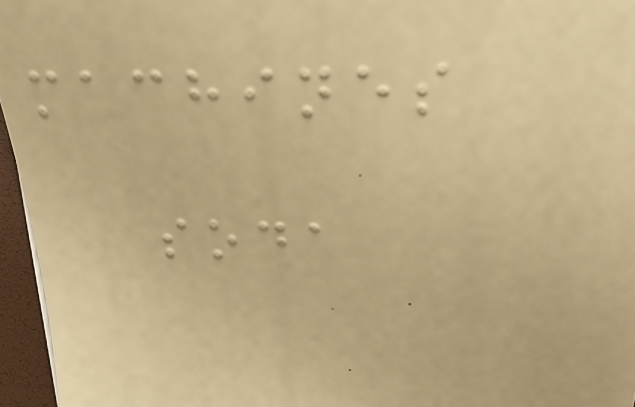machines
soda
